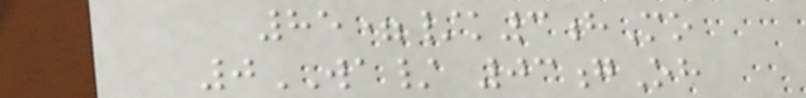85=/k3hMo
0WA/ 03gOh
